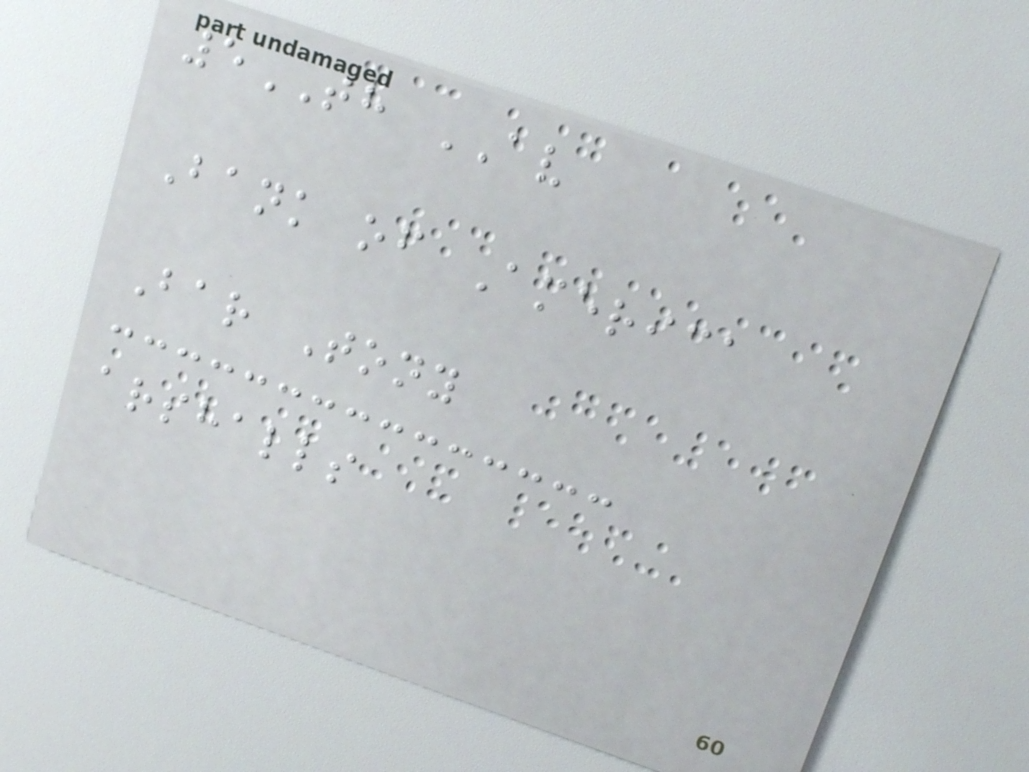5TH AV
Bank of America
Bar Tony
arshalls
